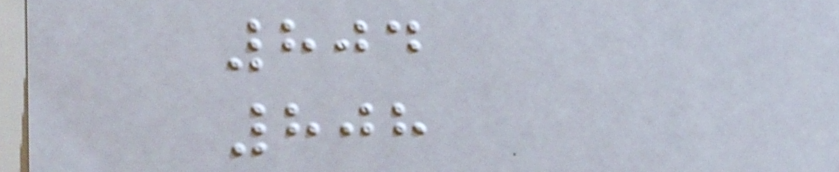804
808
